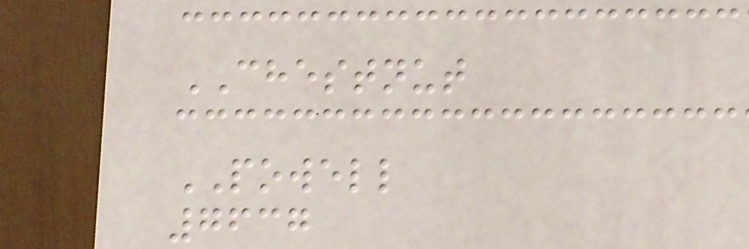CHESTNUT
POWELL
7637
